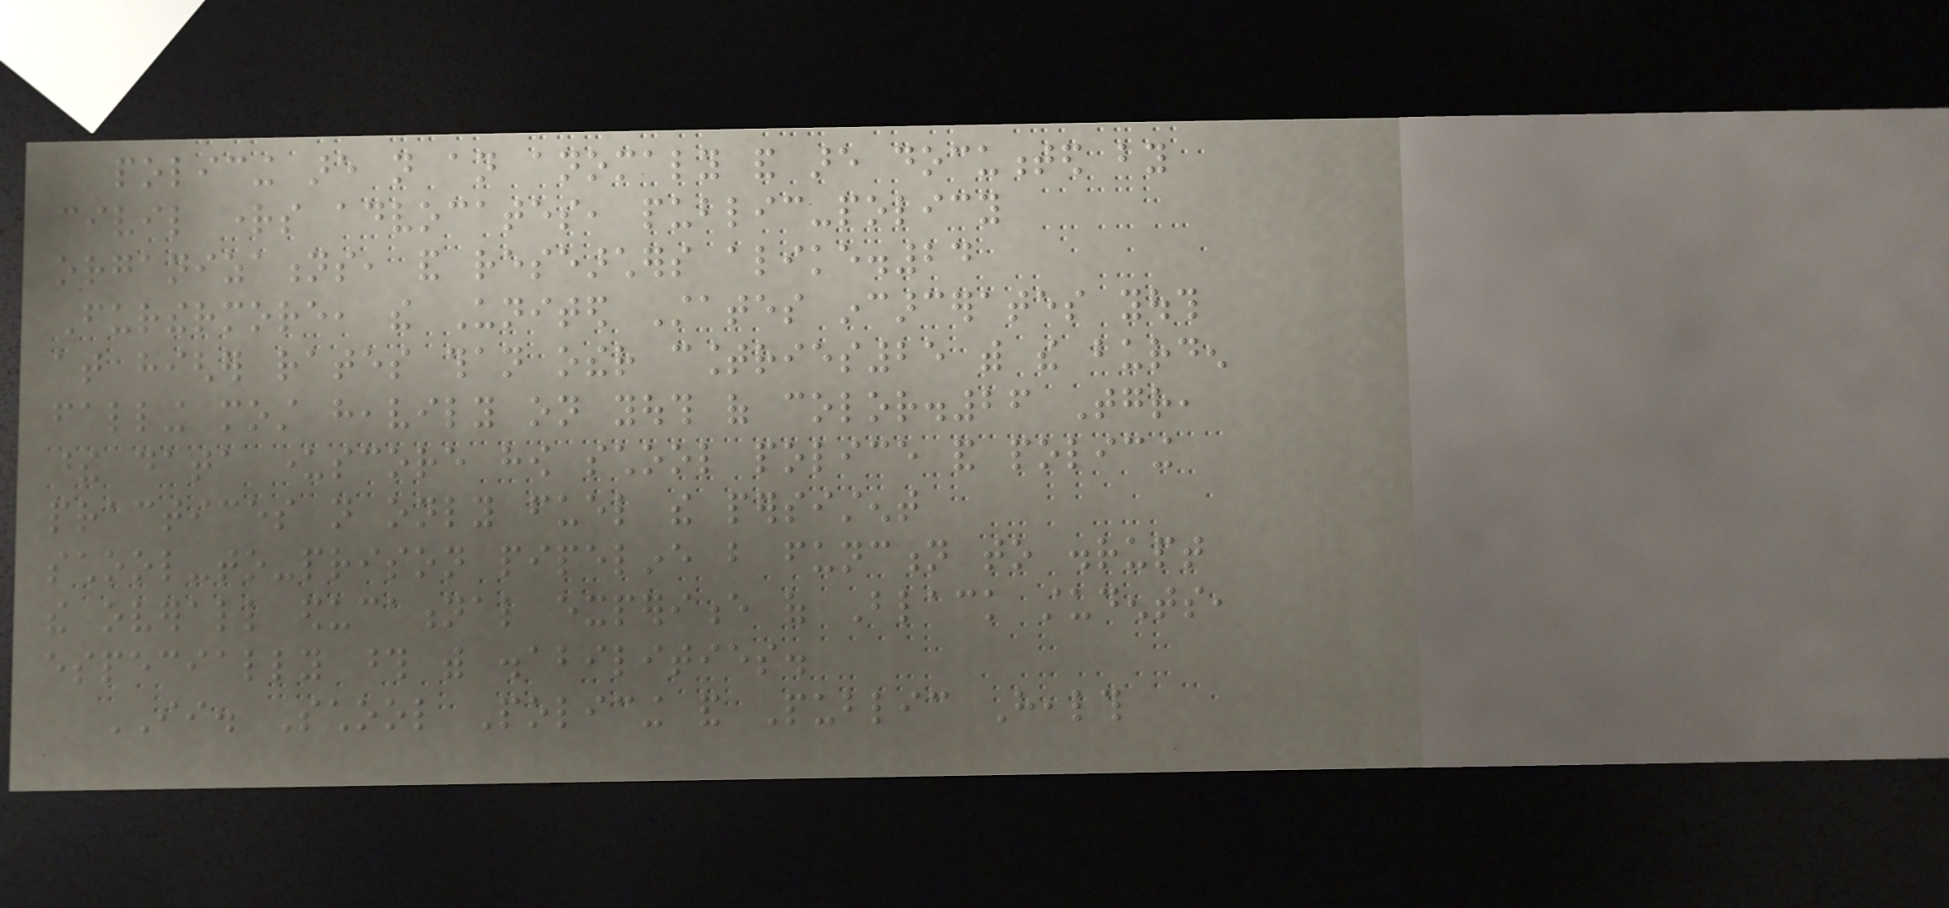policing are not an anomaly and are documented by
civil rights advocates, public-policy
organizations, and researchers alike.24
Furthermore, the United States incarcerates youth
at higher rates than other countries25 with the burden
falling most heavily on youth of color.26 Together,
these data underscore how school police and policing
practices not only fuel the persistent
school-to-prison pipeline but function to disrupt
the overall educational experience of Black students,
especially those with disabilities.
II. School Policing and Public Health
